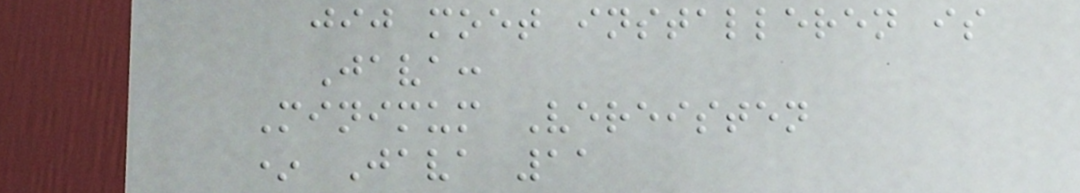jij moet installeren is
Java:
Minimum Vereisten
* Java 11
